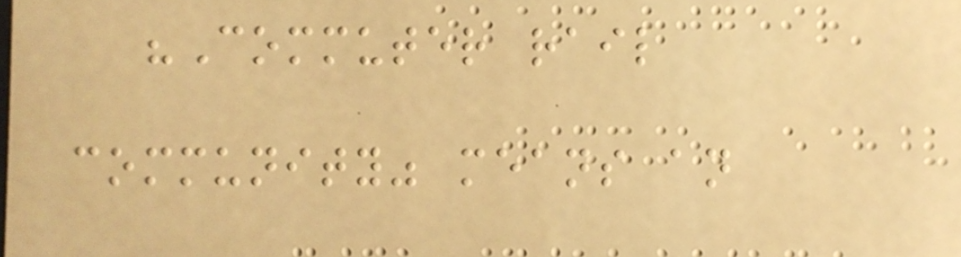"Commuter rail
community" means an
